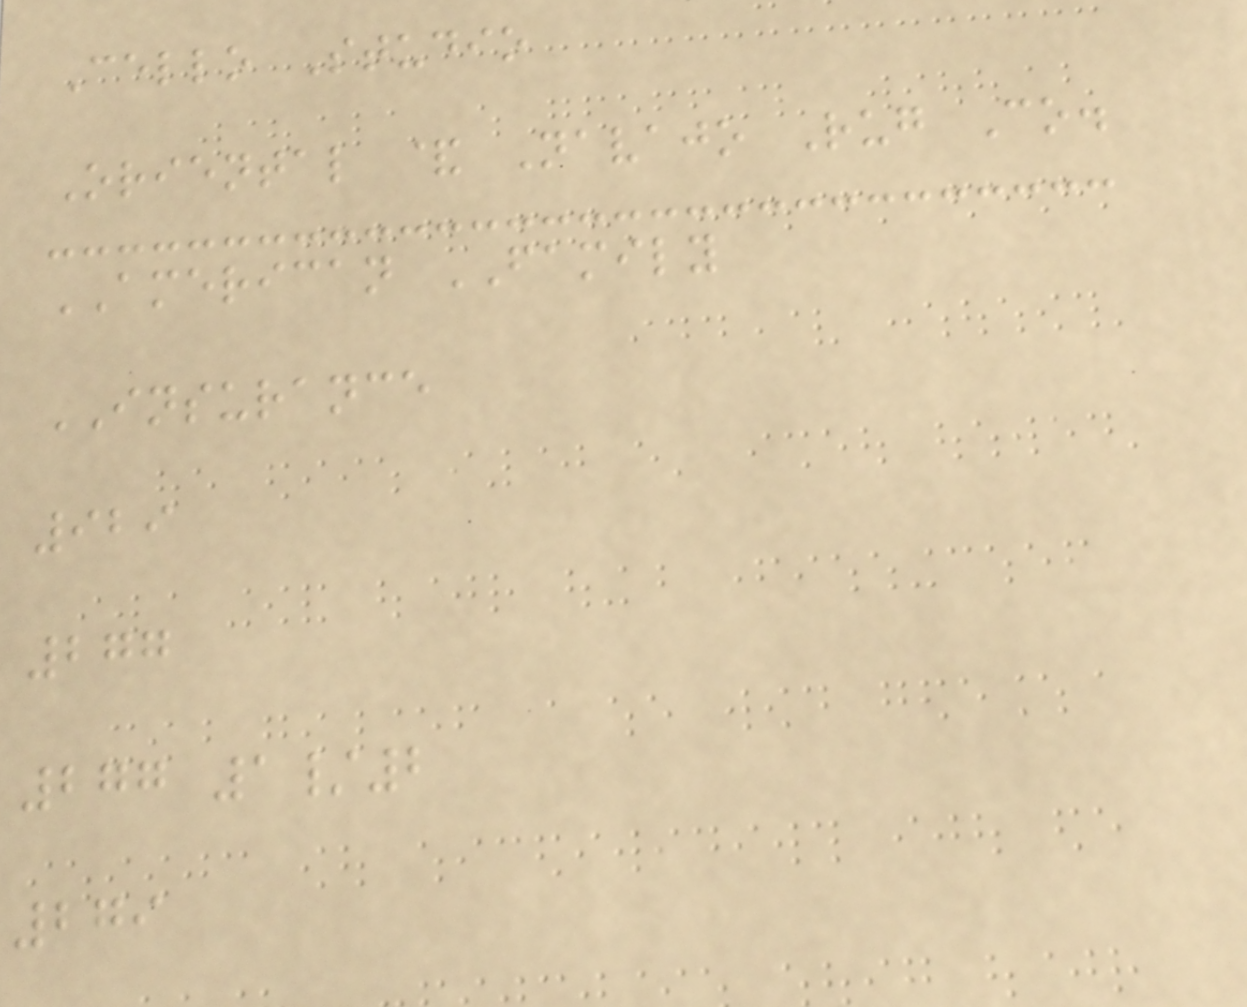Cello Studio
Oriental & Navajo Rug Co.
AMERICAN FAMILY
INSURANCE
929
277
277 1/2
279
